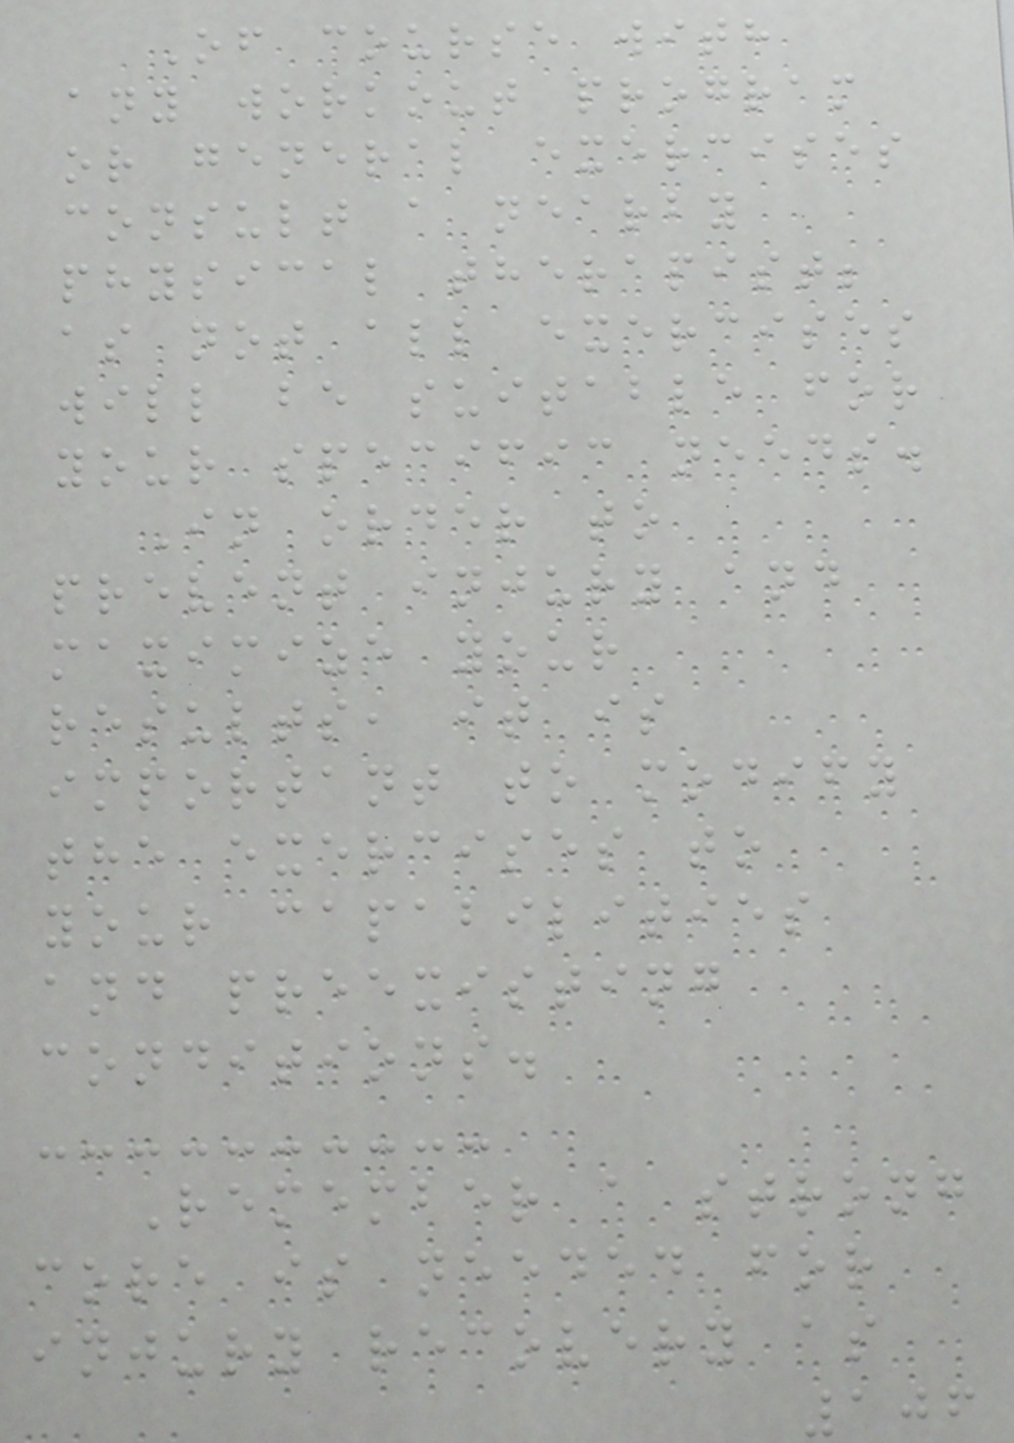Of course with
any workout program
or general exercises
consult a nearby
physical therapist;
as not all exercises
will be suitable for
your specific needs.
In order to
prevent injury and
maximize your
results, it is
important to modify
the exercises to
your capabilities
and preexisting
conditions.
Remember a strong
core is needed for
injury recovery as
106
